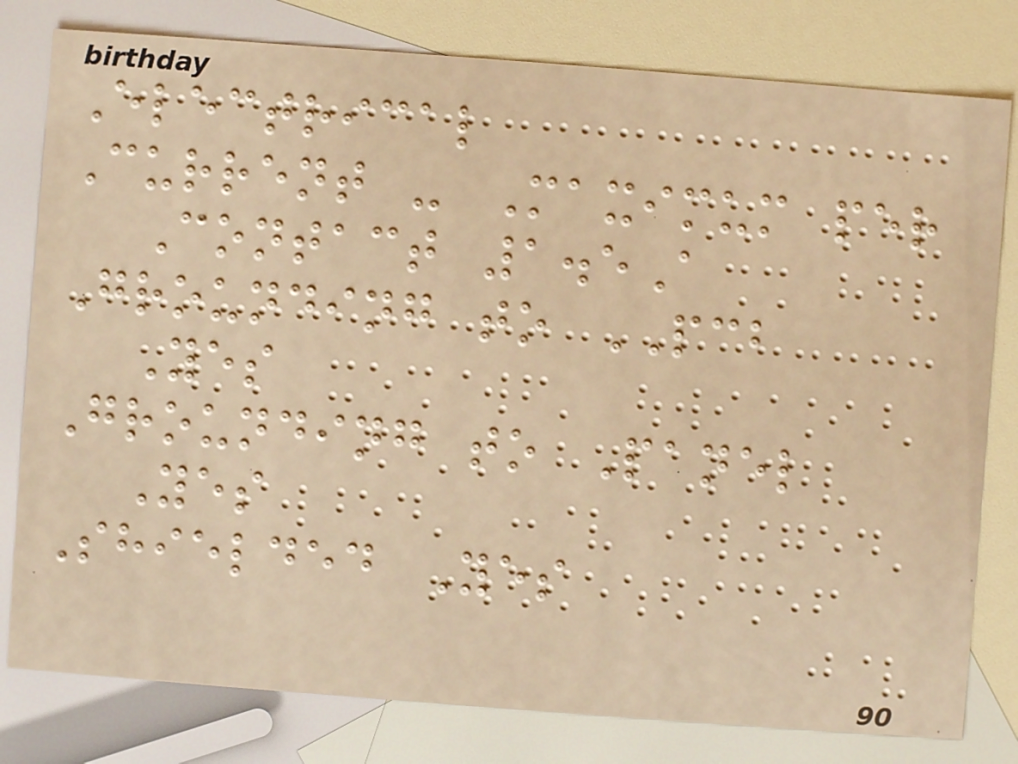Electrical
Current - Maximum per
Contact 1.5A
Grounding to PCB
Yes
Grounding to Panel
Yes
Shielded Yes
